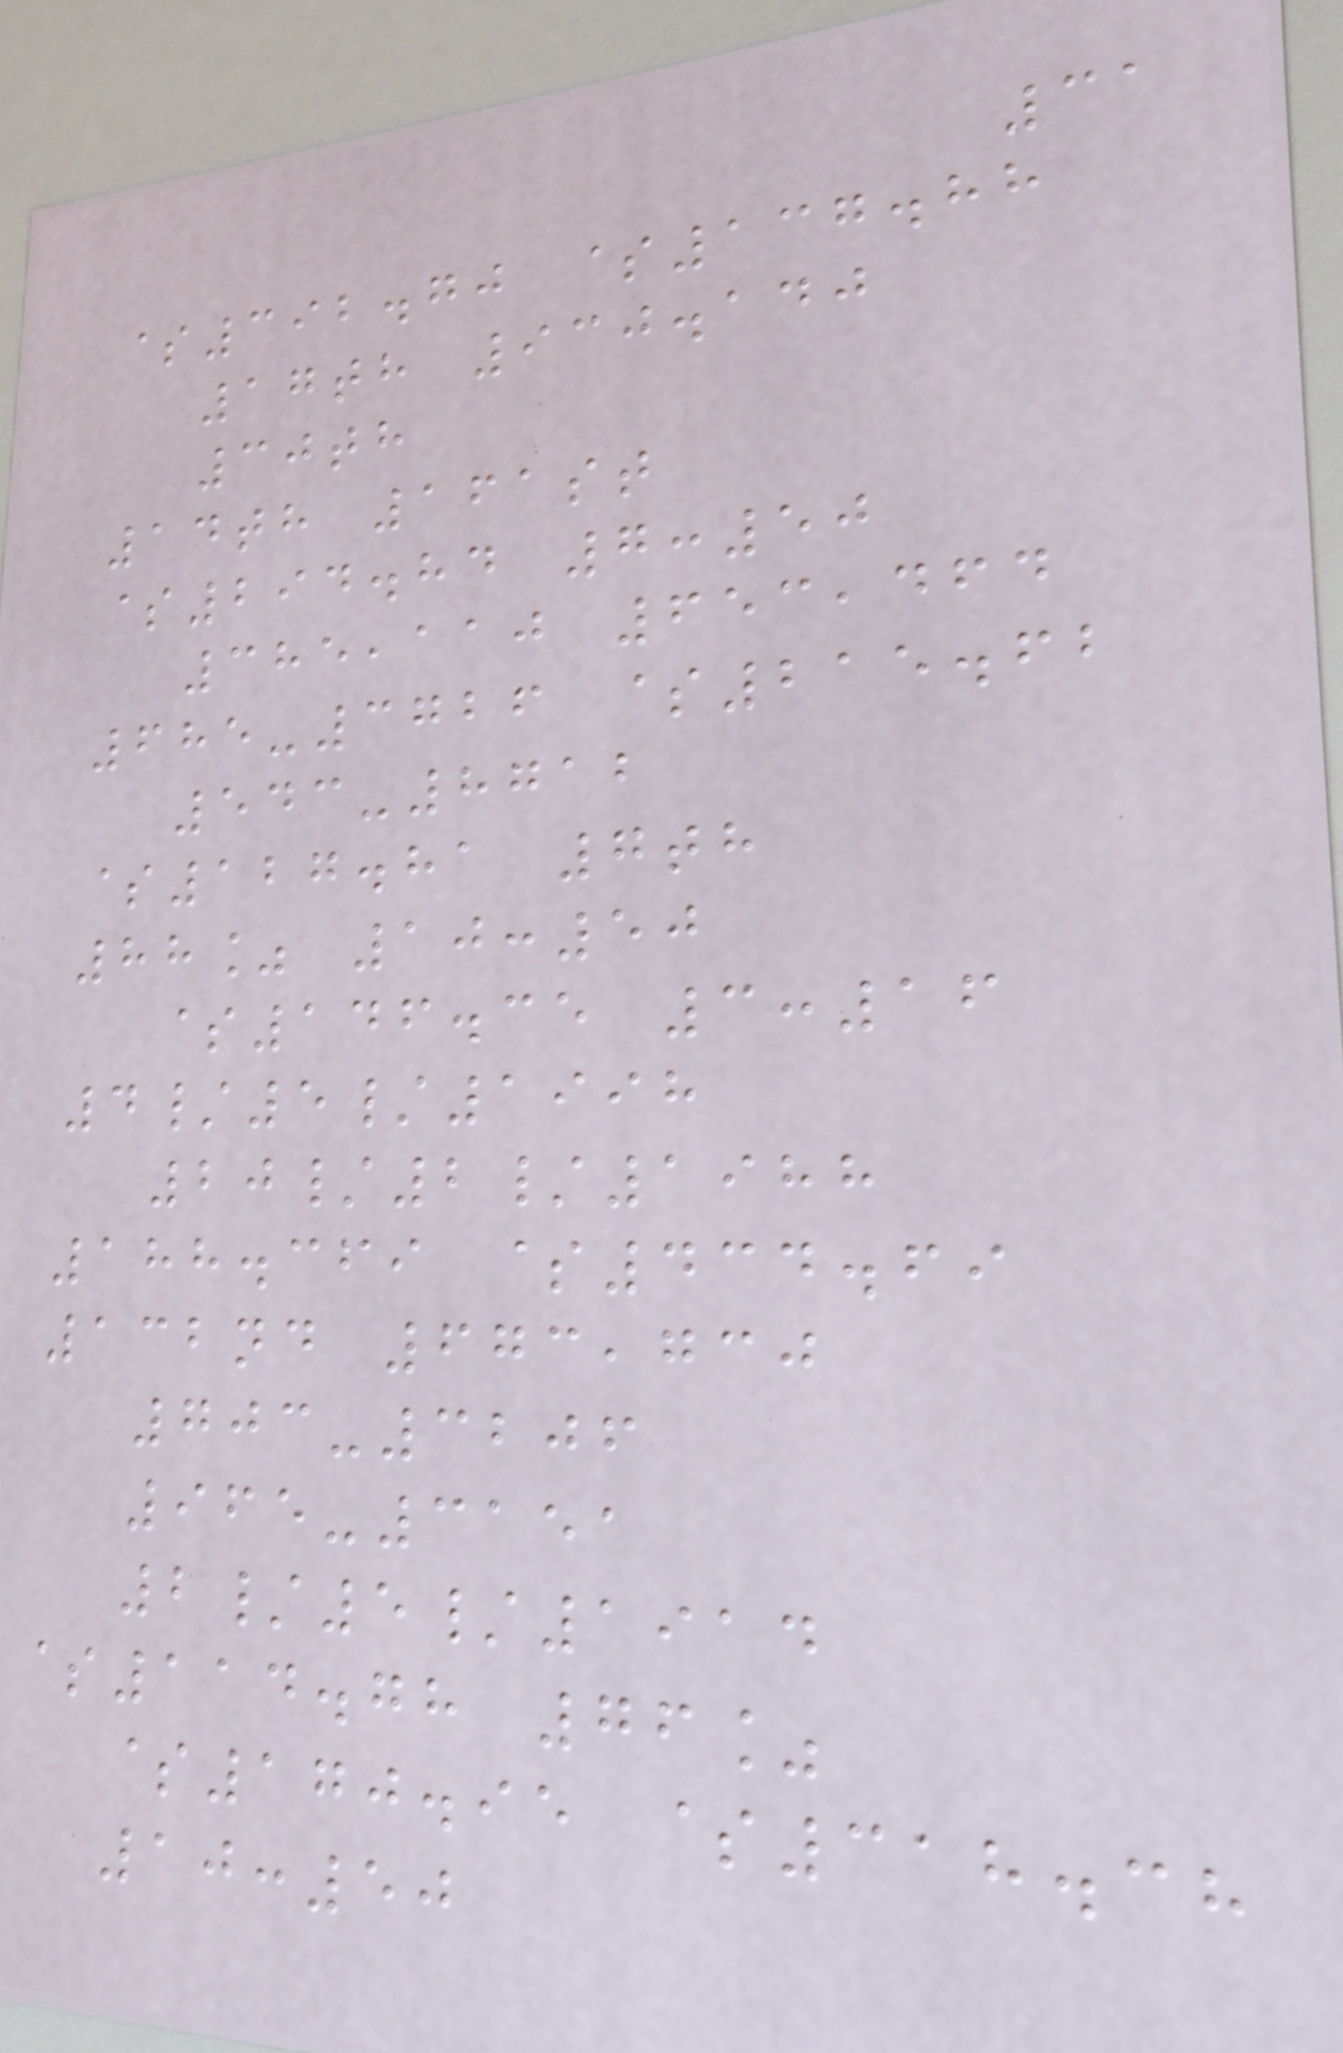31
$392.70 $137.88
17th 930.140
30th
14th 161st
$294.84 7:50
385,110 653,464
685-3726 $215.62
543-8712
$127.81 7th
88% 10:50
$146.35 3:16
4/5/1998
20/2/1988
188.369 $434.69
132nd 673,730
703-3206
965-3151
2/5/1914
$114.78 76%
$170.95 $318.38
10:50
